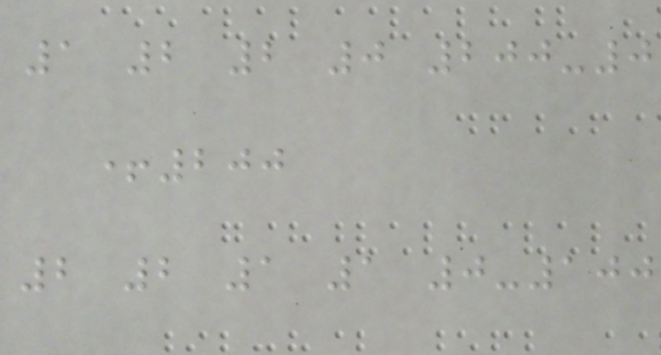1 2 2 0 200-0
+200
2 2 1 1 0-100
